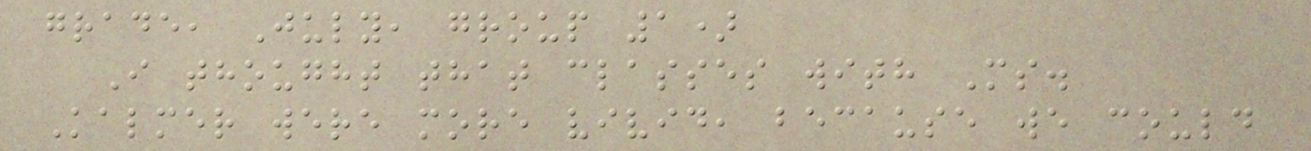grade, July, group 1)
I thought that classes with Ms.
Kalmer were more vivid, because we could
